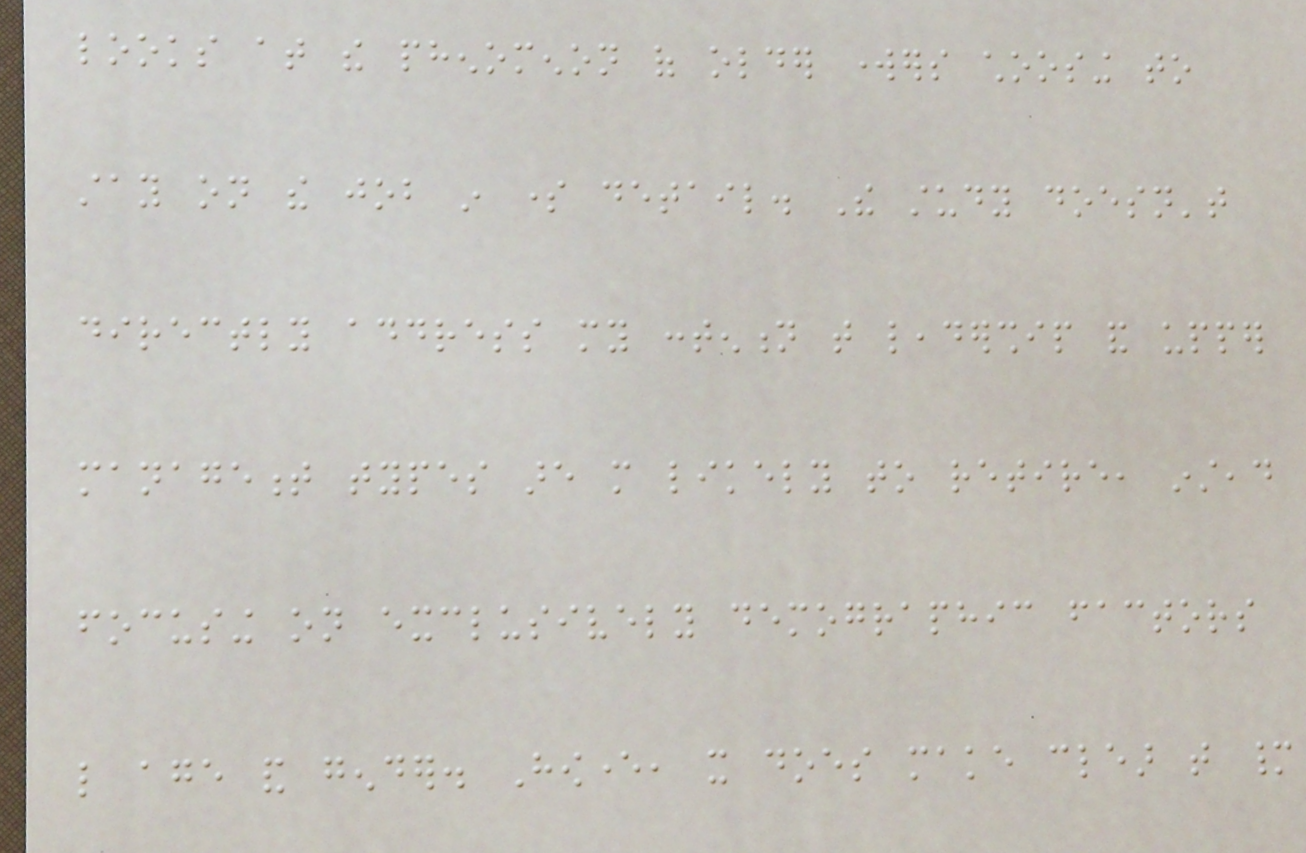looks at the phenomenon of older workers choosing to
stay on the job in some detail. The study doesn't
directly address my contention that leadership and upper
management types are more likely to retire, instead
focusing on exclusively demographic factors
like age and gender. However, it does make clear that many
